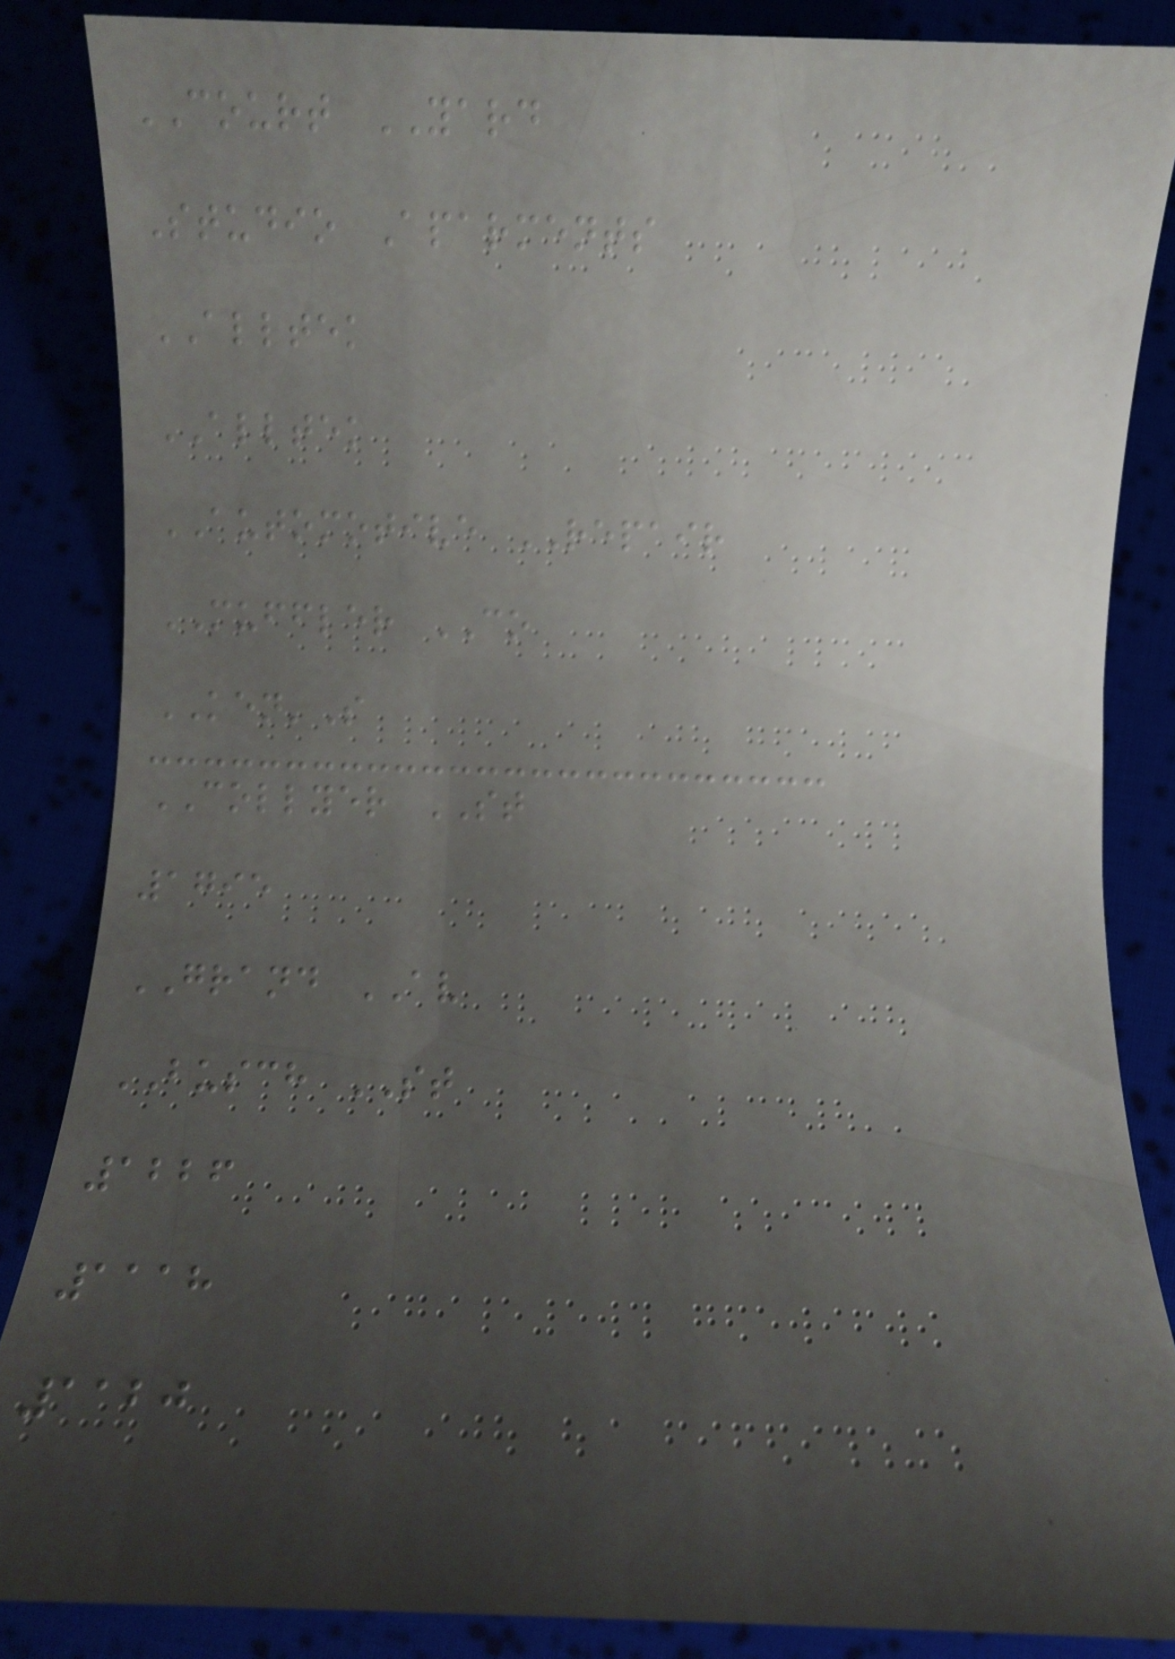COURT YARD
Studio Aparments
ALLTEK
ALLTEK
AUTOMOTIVE REPAIR
MUFFLER CO
KEN'S
COLLYER ST
1795
GRAND AV
BUSCH ST
1226
1118
1120
